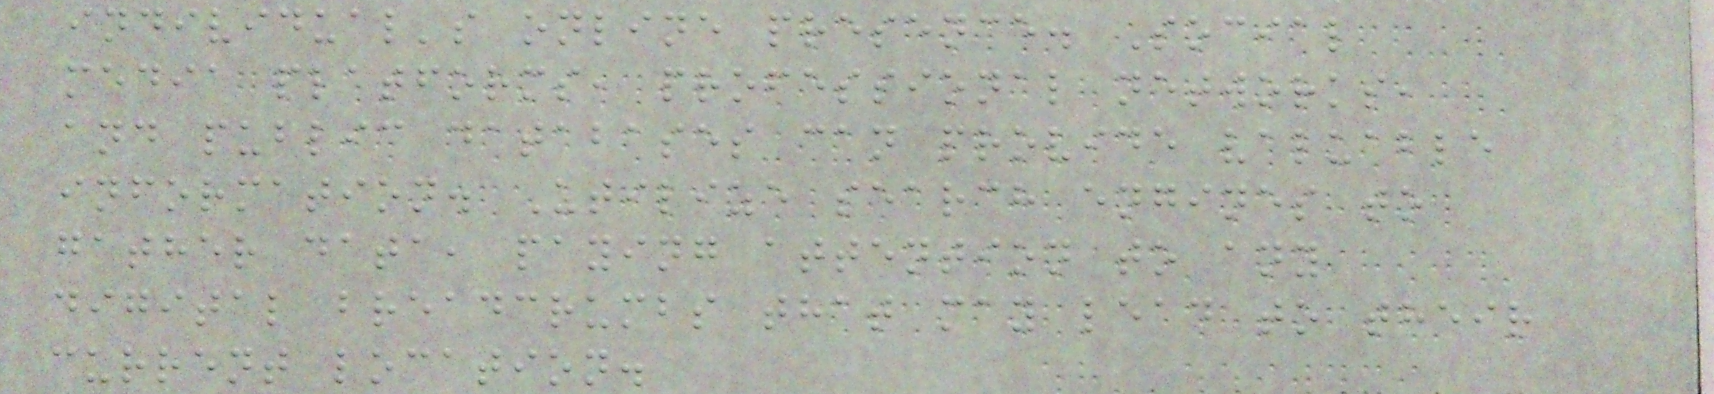individual's online presence. Social
media platforms, professional networks,
and public databases can provide valuable
information. Utilize search engines to
gather data, paying attention to any
digital breadcrumbs that may lead to their
current location.
